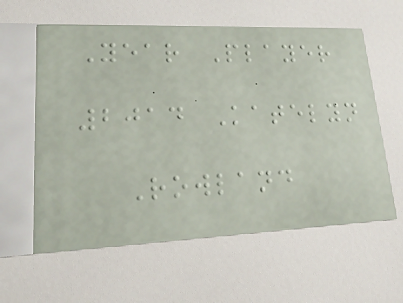Year Player
2014 Katelyn
Rowland
